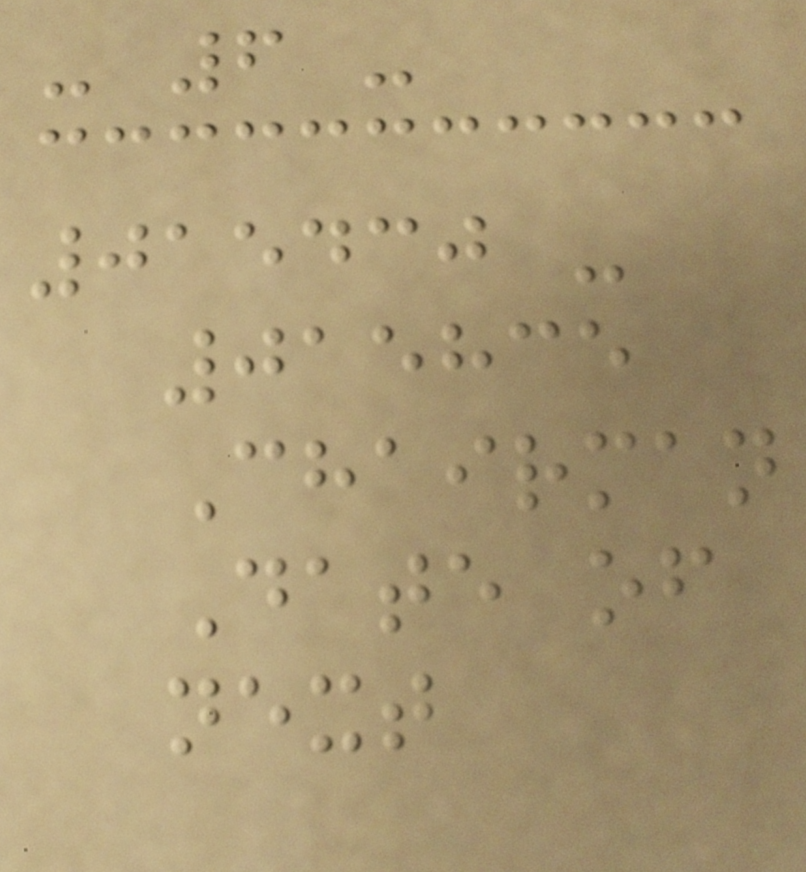- 6 -
015430 -
015835
Chairman
Date of
next
